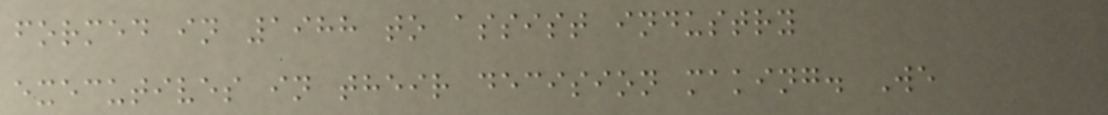formed in 1988 to assist industry
executives in their decision making. We
